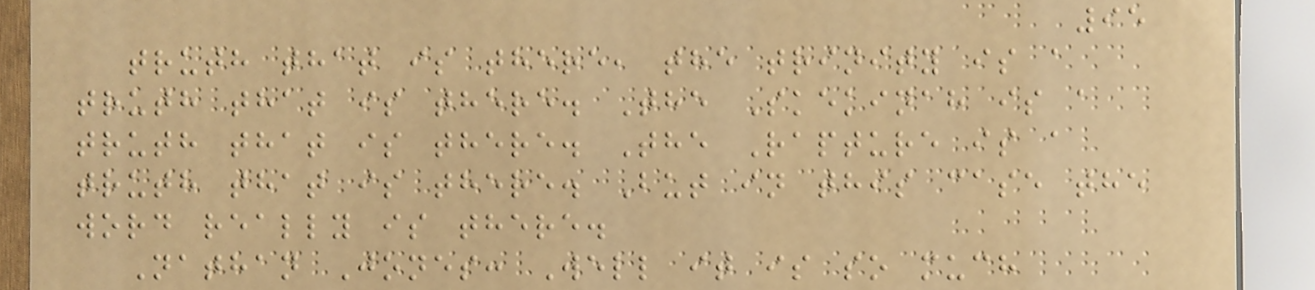95
truth that is there, the trinity is a
truth that is there. The Skekinah is a
truth that is there. The Rapture is a
truth that is there. But in this case the
word really is there.
Nathan Jones: Well it is so much
